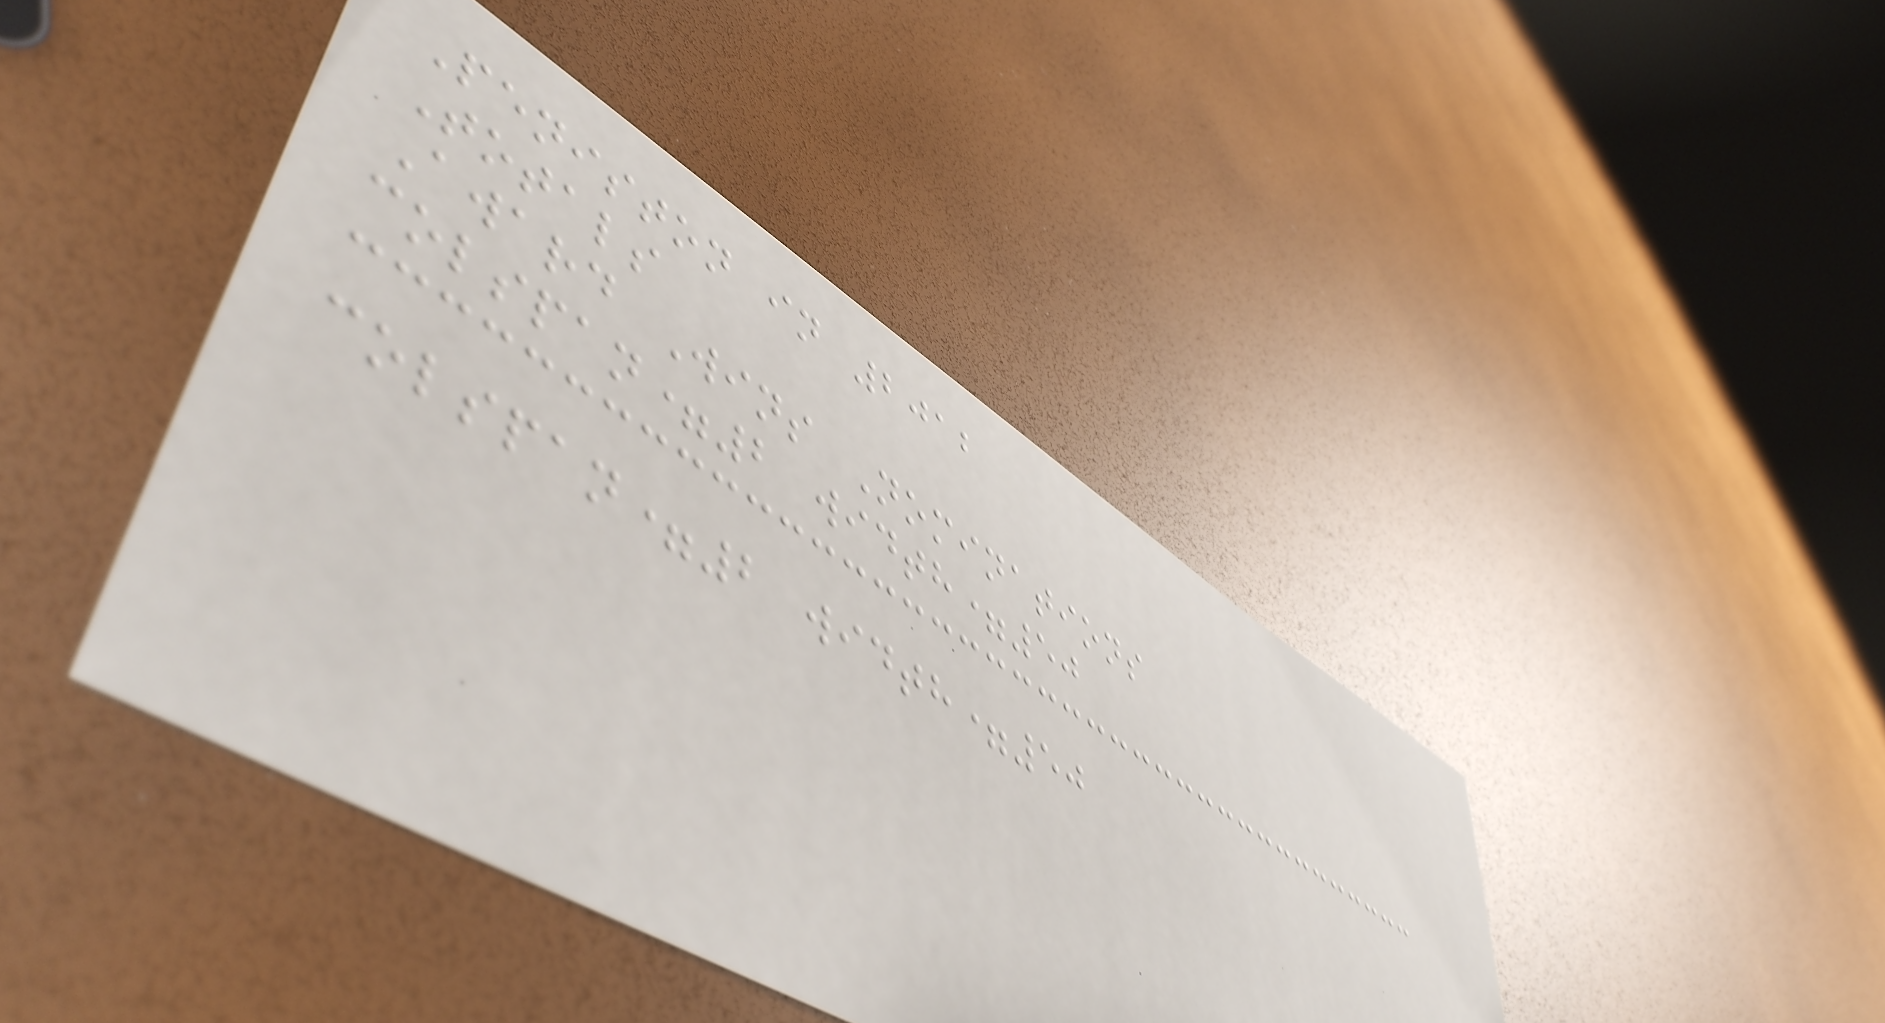Peniston in 2012
Totals
Award Wins Nominations
colspan=2 width=50
colspan=2 width=50
